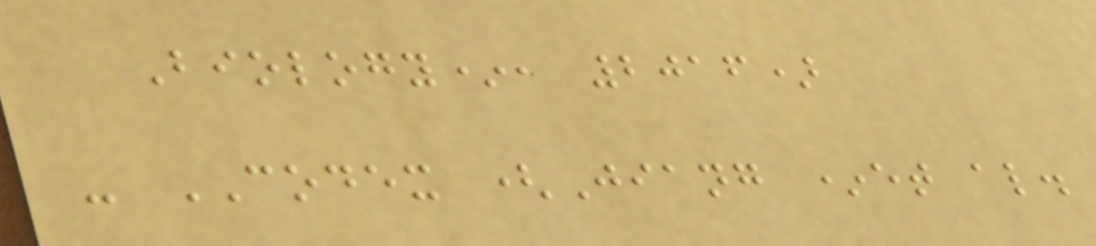Biology*, 2016)
- CODEX (Jiang *et al.
